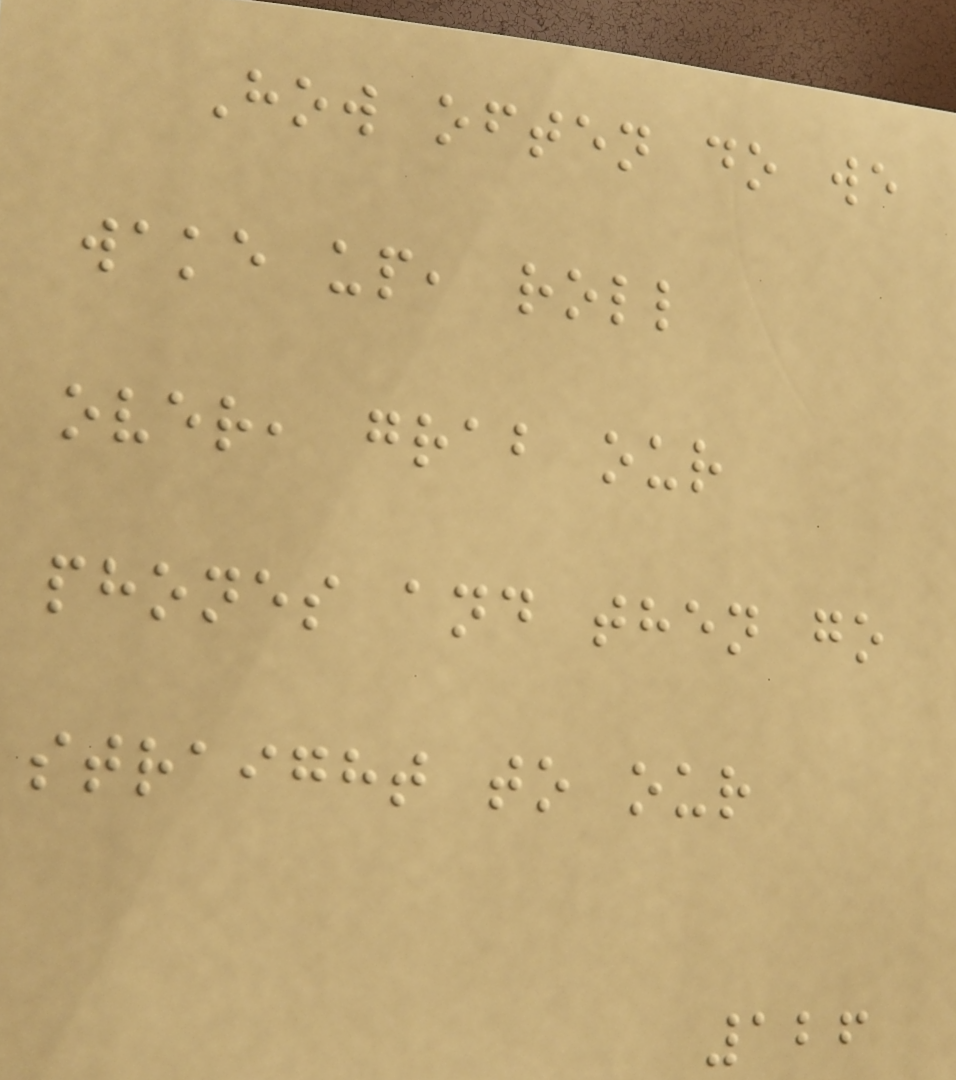How often do we
wake up, roll
over, grab our
phones and then go
straight to our
126
